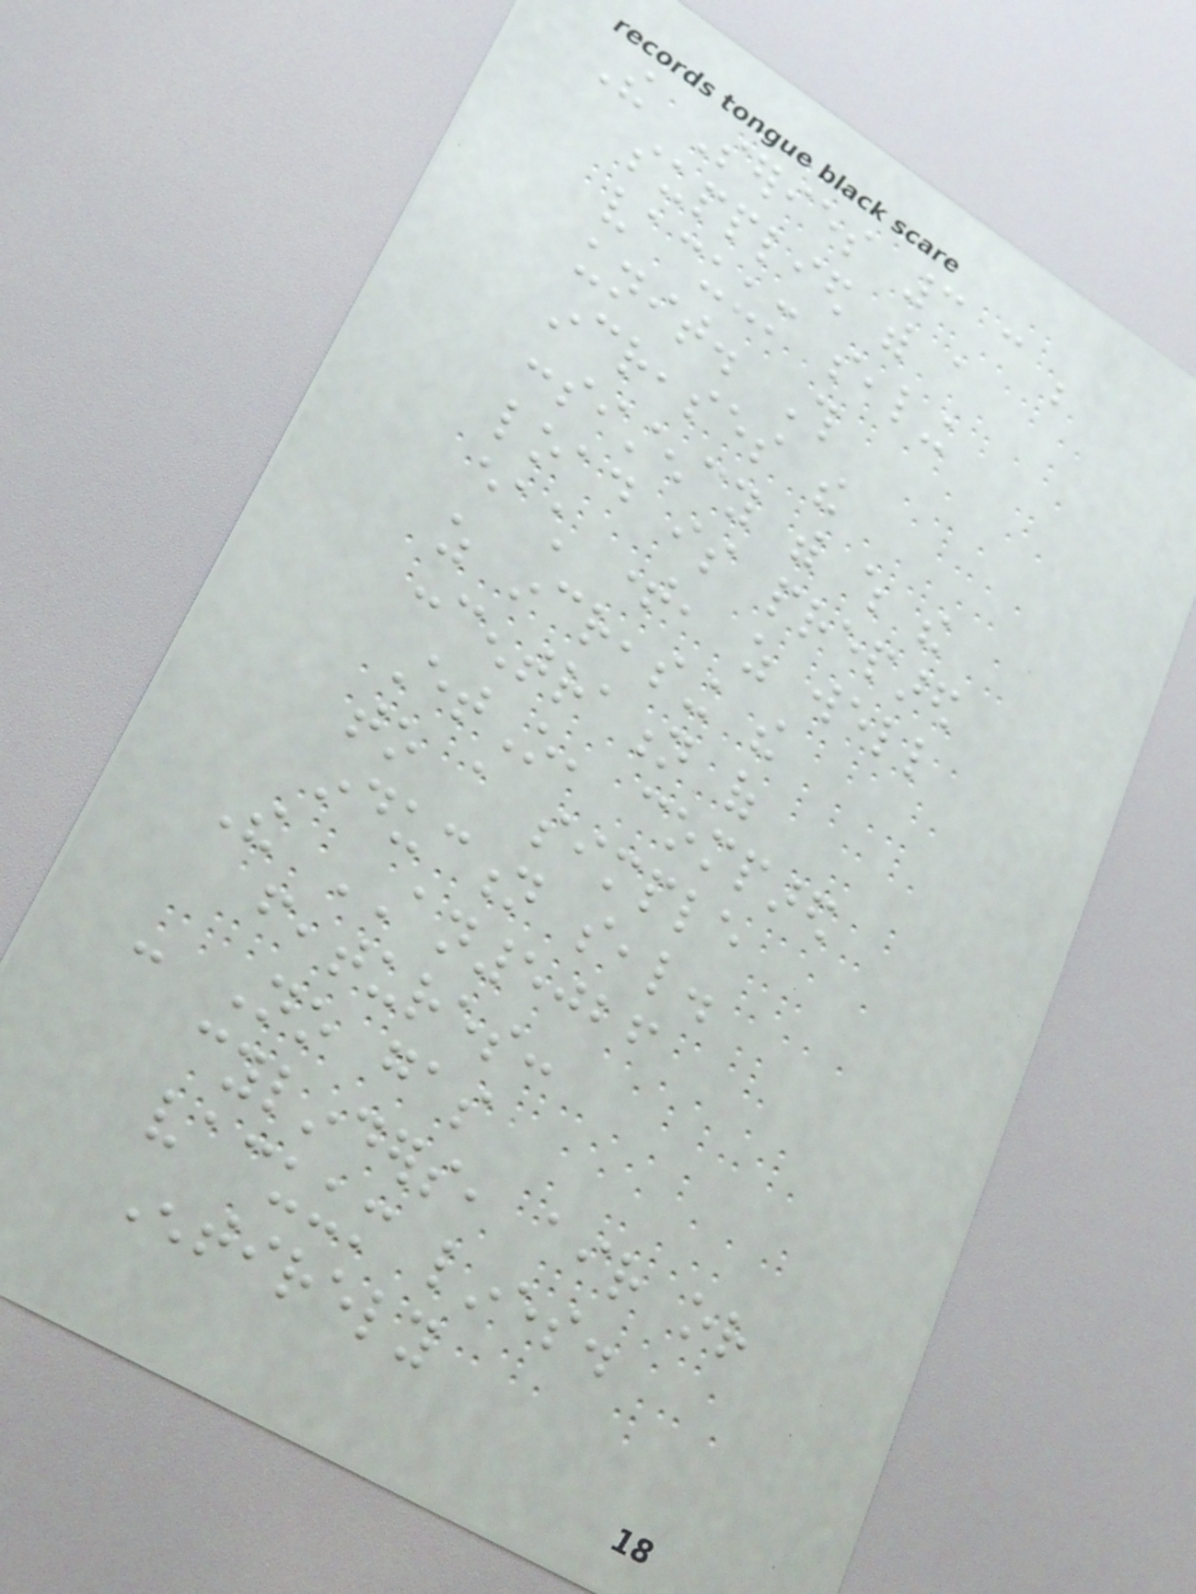The Series 3 can be
supplied with a
vacuum sealing
unit. This
increases the
consistency with which the
load is prepared
each time, as well
as increasing the
concentration of
EtO, compared
to a simple
induction seal.
The AN5026
features:
- No gas
cylinders, air or
vacuum lines.
Entirely
